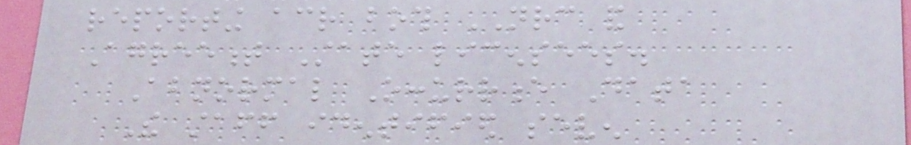reporting across both NRC and
Agreement State licensees.
Abnormal Occurrence Data
The staff identified seven
